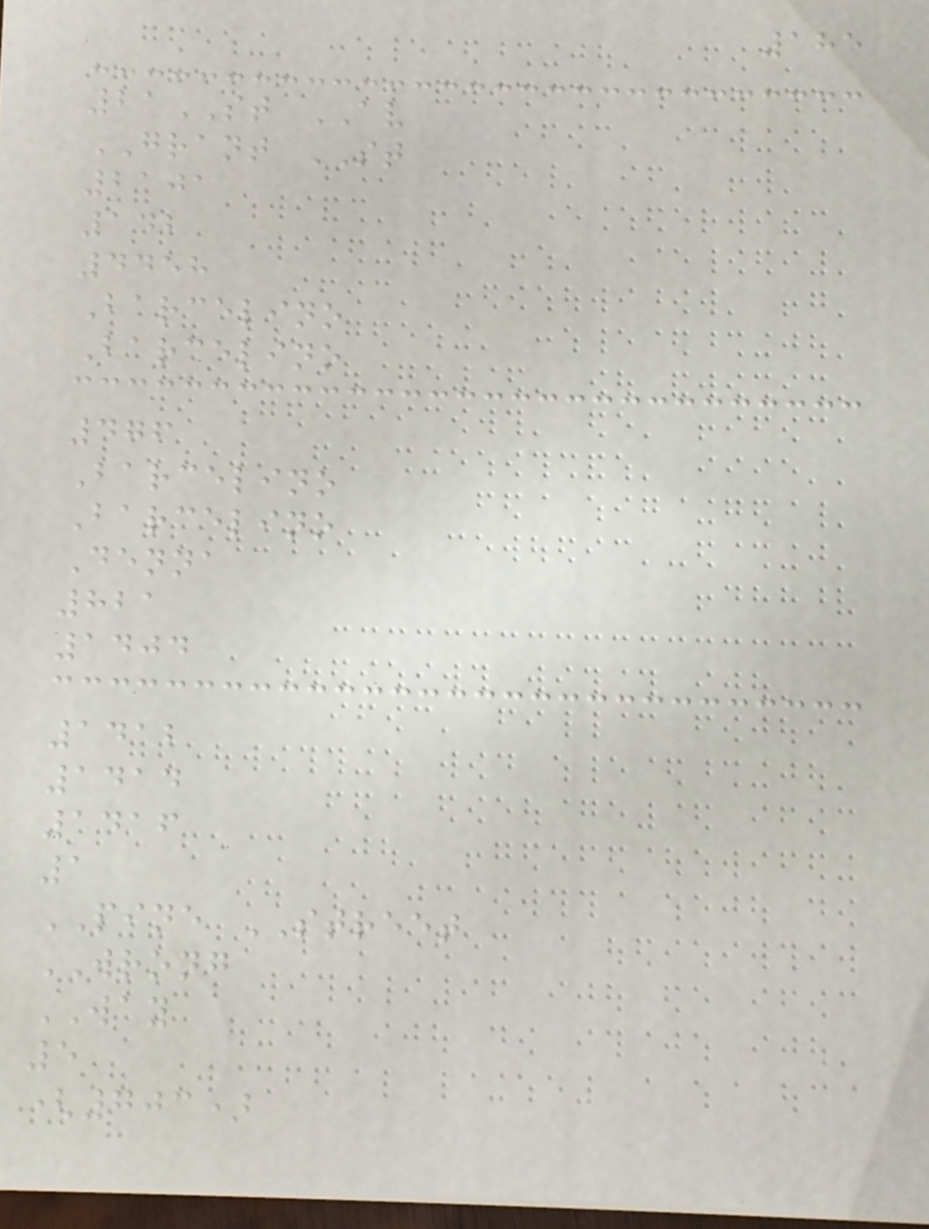185
21ST AV
GRANT ST
2101
142
4458
Barcelino
Barcelino
476
Barcelino
Barcelino
Denna
821
1404
1412
1414
1416
1
PINE STREET
WRONG
WAY
5
(703)
